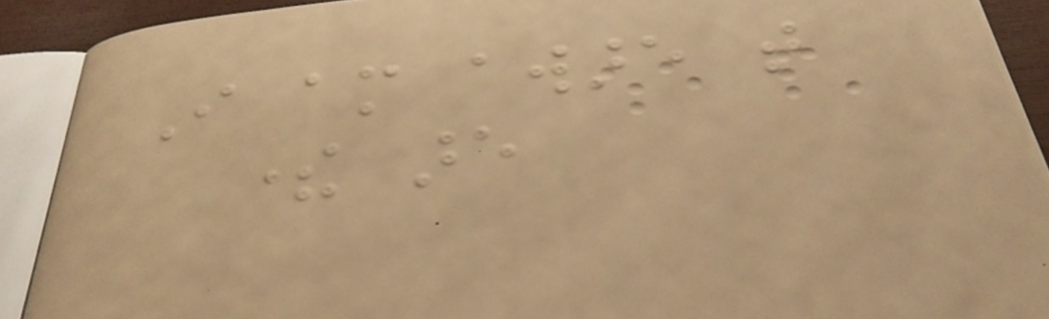I am aware that
there are
